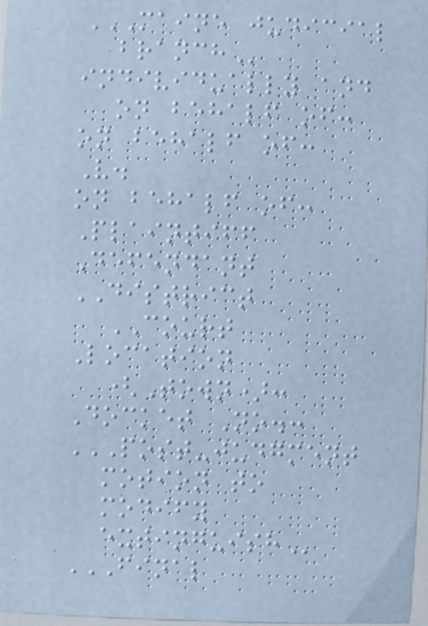MAINE JUDICIAL
BRANCH
individually and
on behalf of:
on behalf of:
V.
on behalf of:
Plaintiff
Defendant
DISTRICT
COURT
Location
(Town):
Docket No.:
POST-JUDGMENT
MOTION TO
MODIFY
EXTINGUISH
FINAL
